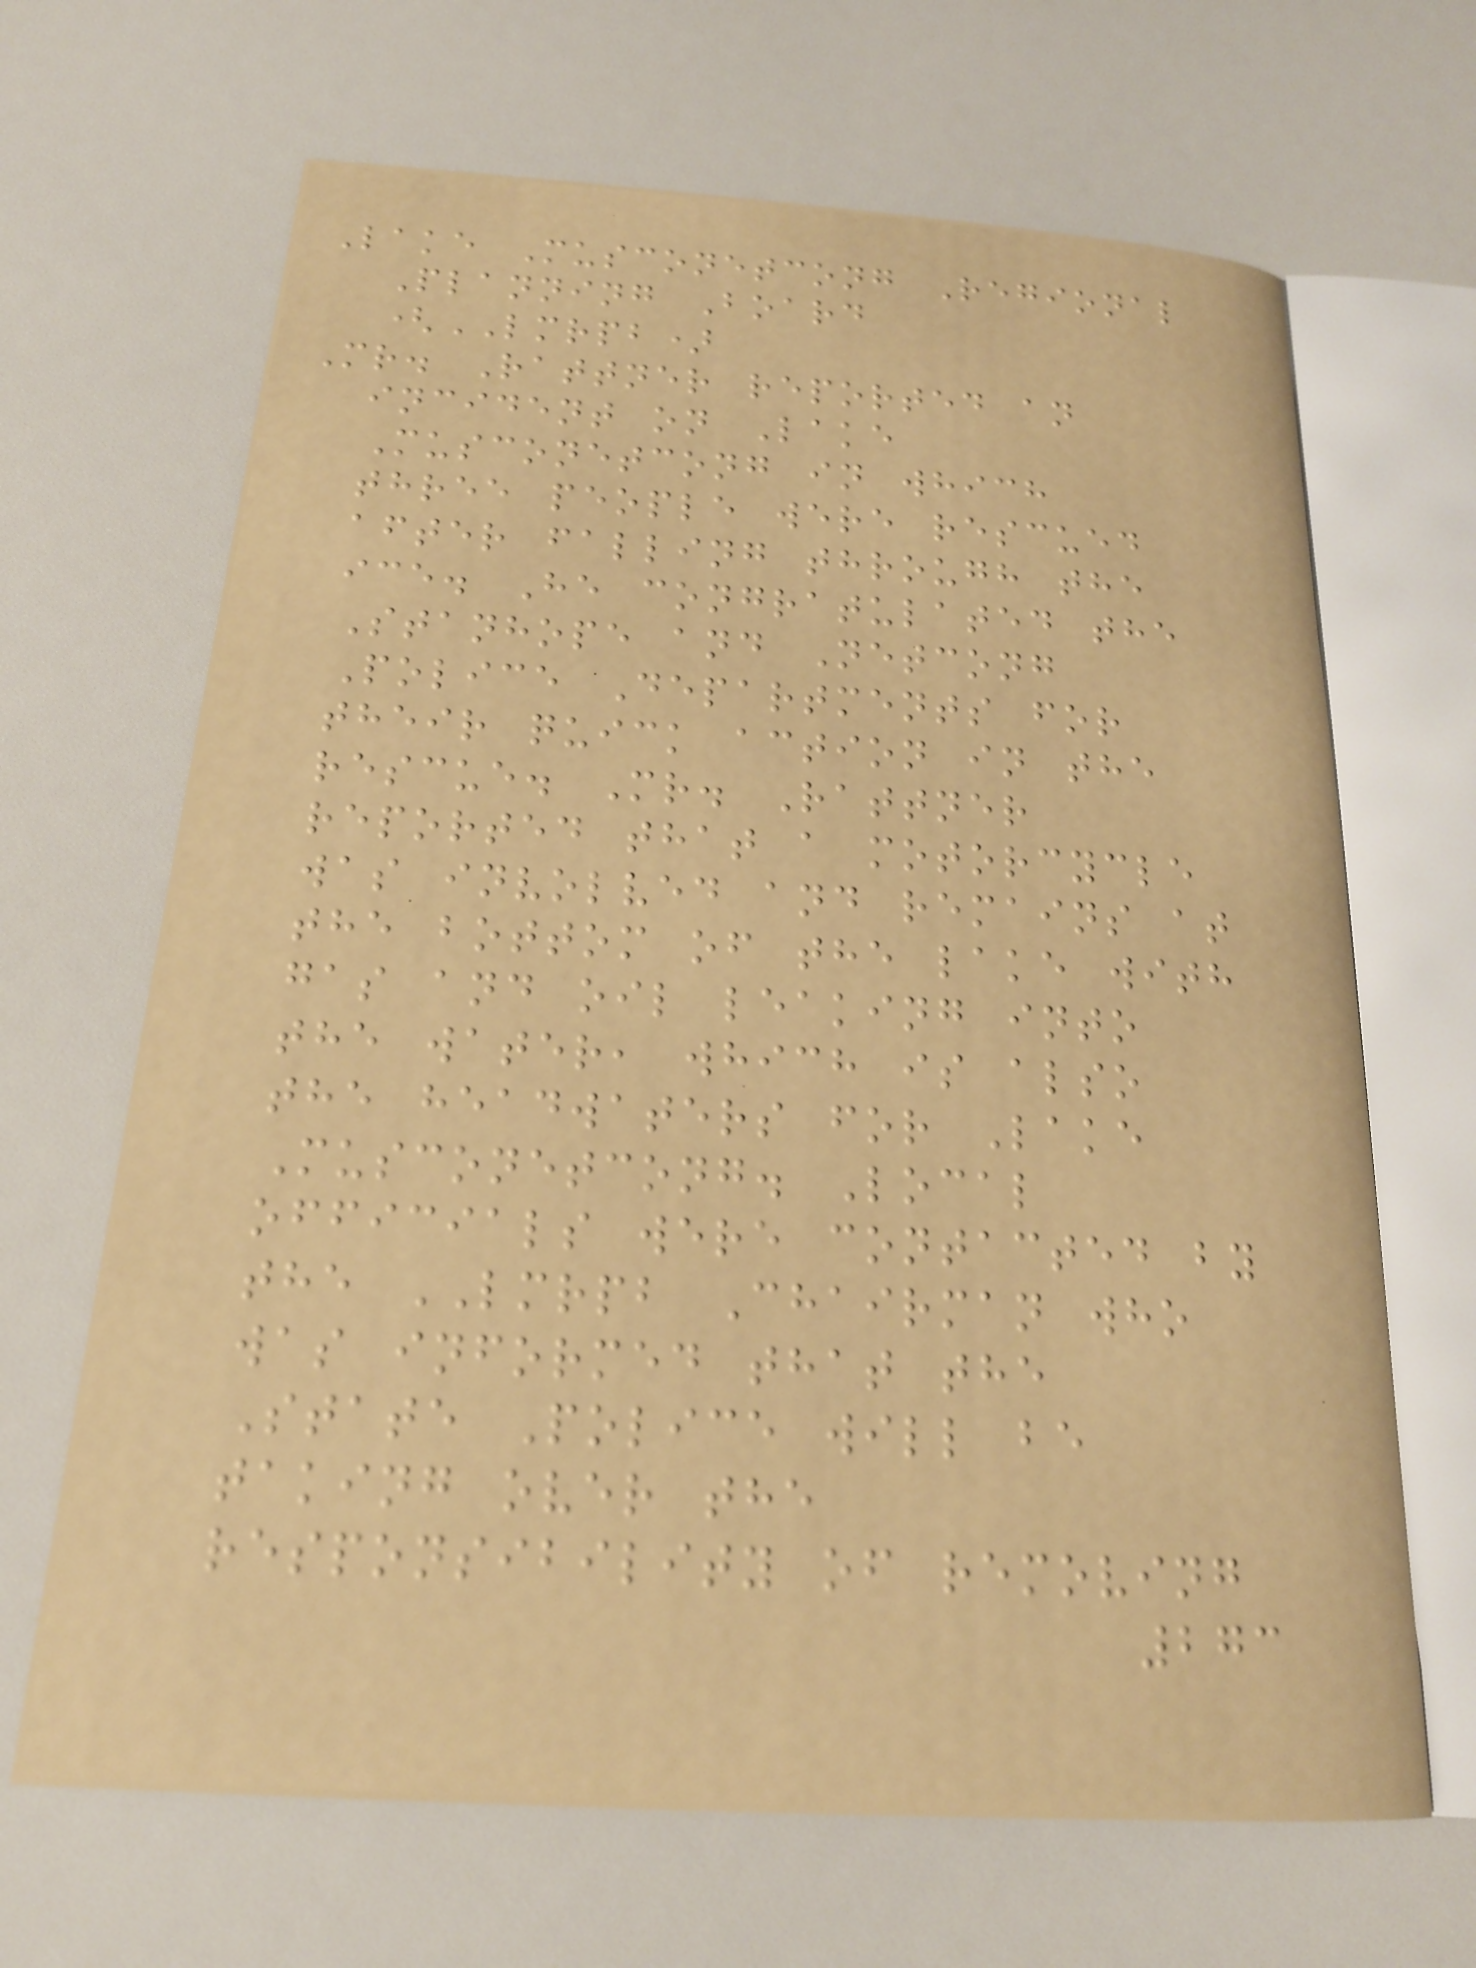Lake Musconetcong Regional
Planning Board
(LMRPB)
Mr. Rattner reported an
incident on Lake
Musconetcong in which
three people were rescued
after falling through the
ice. He congratulated the
Stanhope and Netcong
Police Departments for
their quick action in the
rescue. Mr. Rattner
reported that a motorcycle
was involved and remains at
the bottom of the lake with
gas and oil leaking into
the water, which is also
the headwaters for Lake
Musconetcong. Local
officials were contacted by
the LMRPB Chairman who
was informed that the
State Police will be
taking over the
responsibility of removing
273
